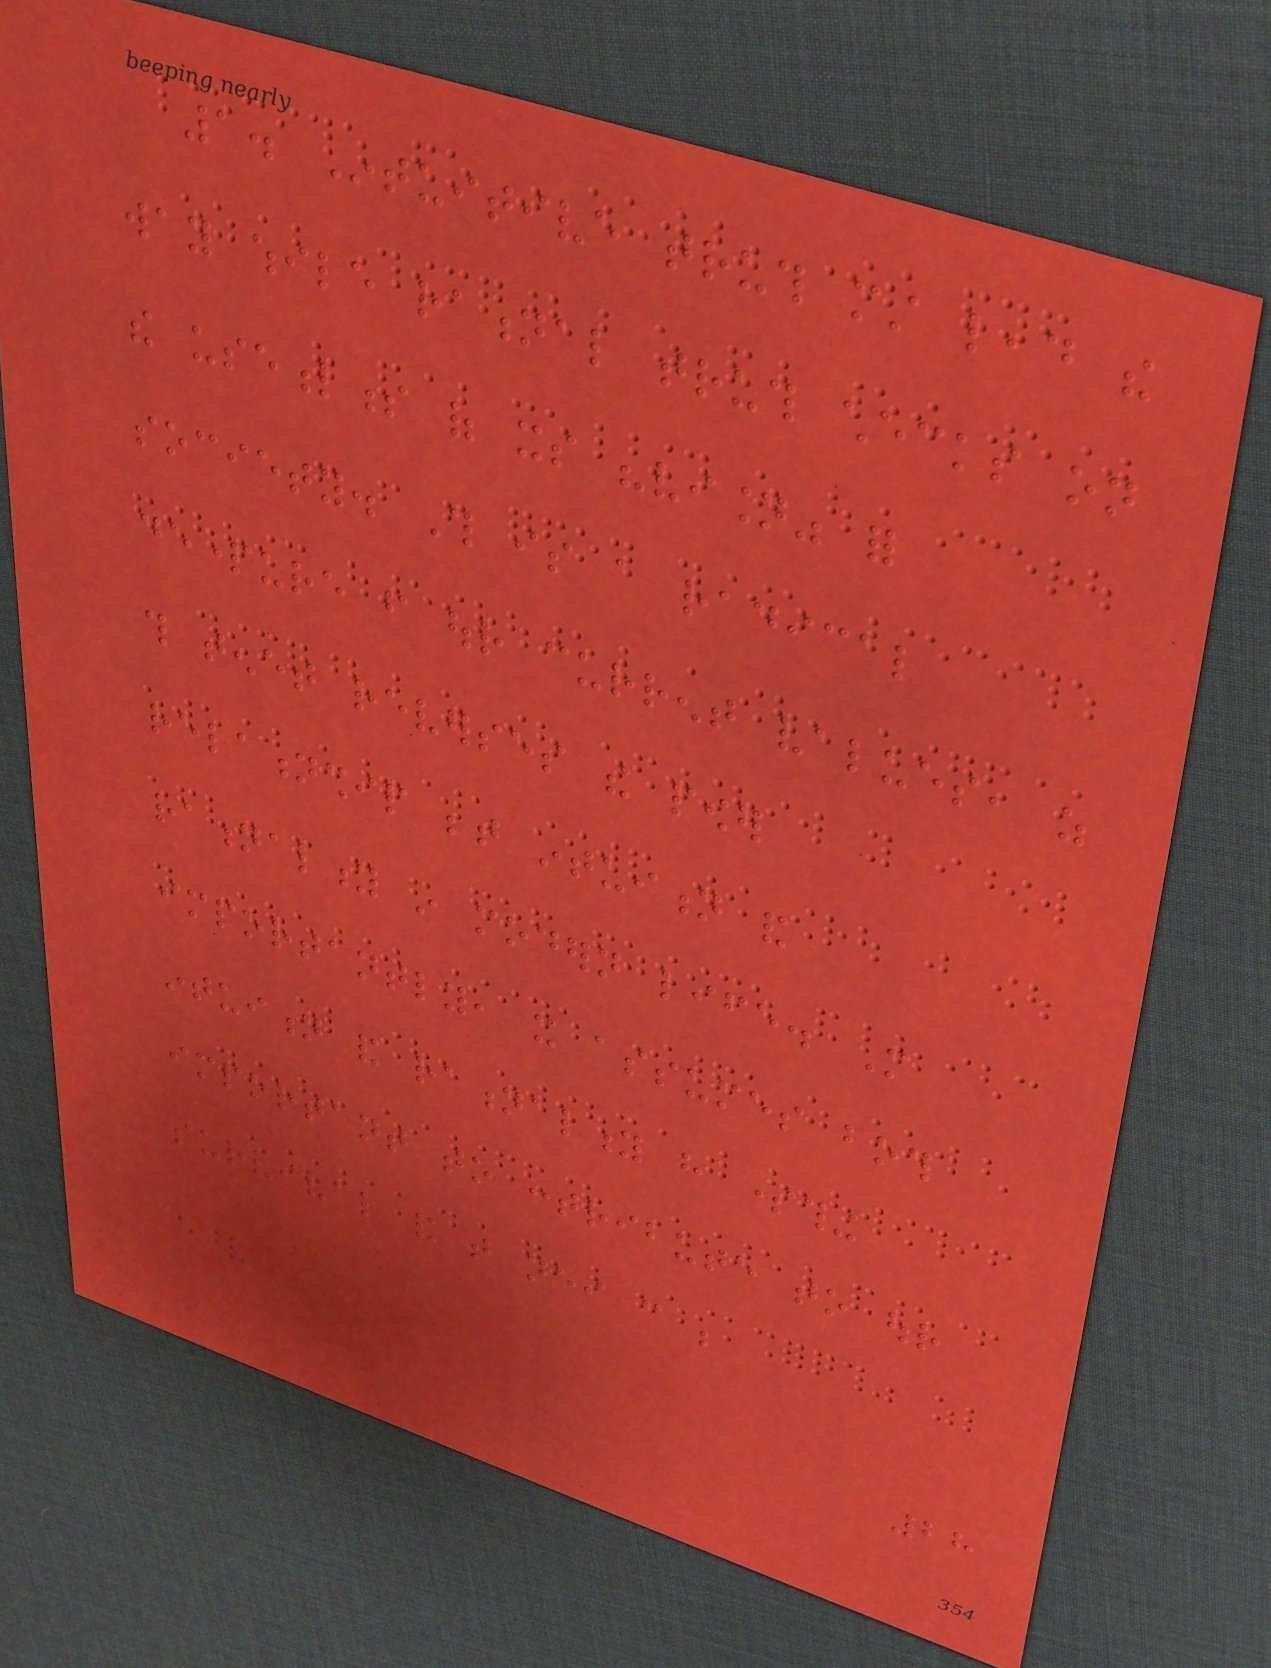1. Intuitive truth must lead the
way while rational truth checks on
the usefulness of its "vision" for
society. This is a radical
departure from our current values, as
this tenet reverses the power
relationship between intuition and
rationality in modern life. More
importantly, it assumes both
intuition and rationality have something
important to contribute to our
survival and that neither can be
28
